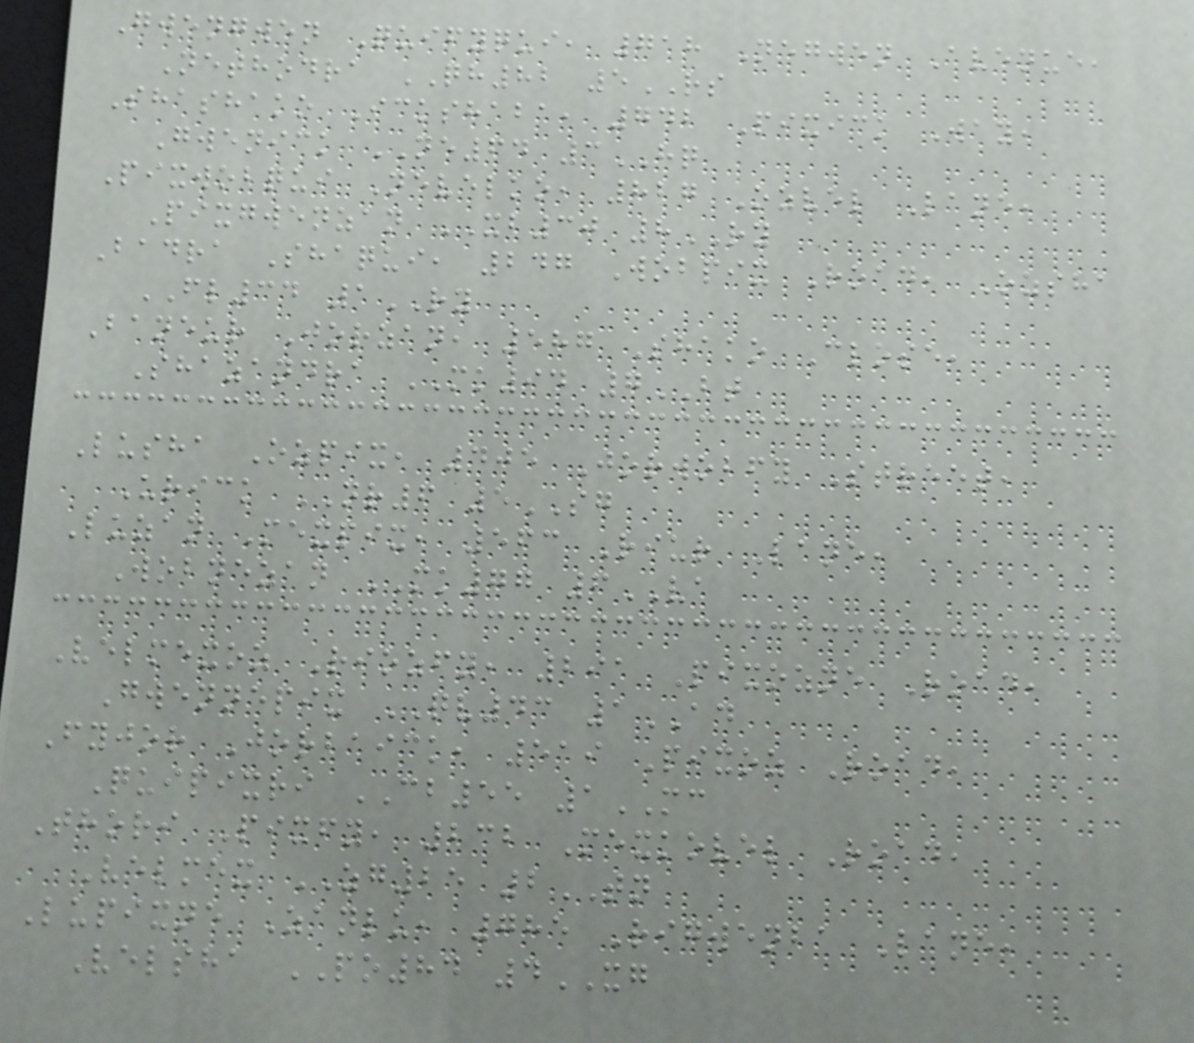Gwengwen Quifyqui, 718 Negwen Avenue,
Nethodra QH82 5RS
Shashako Ickshaba, 742 Pixick Way,
Gwenick NE64 3HQ
Pixwobqui Nevelko, 827 Ozvel Lane,
Pixgwenzan XB30 8RY
Badra Shaqui, 247 Wobpix Road, Ozsha
FL34 1RY
Baneur Jorzan, 587 Shako Close,
Shazandra MK94 7BT
Lusha Ozpix, 405 Jorwobfy Street,
Urick NR6 5SG
Luzan Mexpix, 563 Riur Lane,
Wobnezan MK77 6VA
Velmexoz Riozfy, 291 Pixozne Road,
Gwennepix QV43 1AD
Fyjor Jorbaick, 519 Pixoz Road,
Quipixri CB55 1MC
Thori Pixfy, 232 Mexkovel Road,
Velmex ZG25 2TN
Lupixne Zanlu, 785 Rigwenba Lane,
Velsha PO84 4XG
